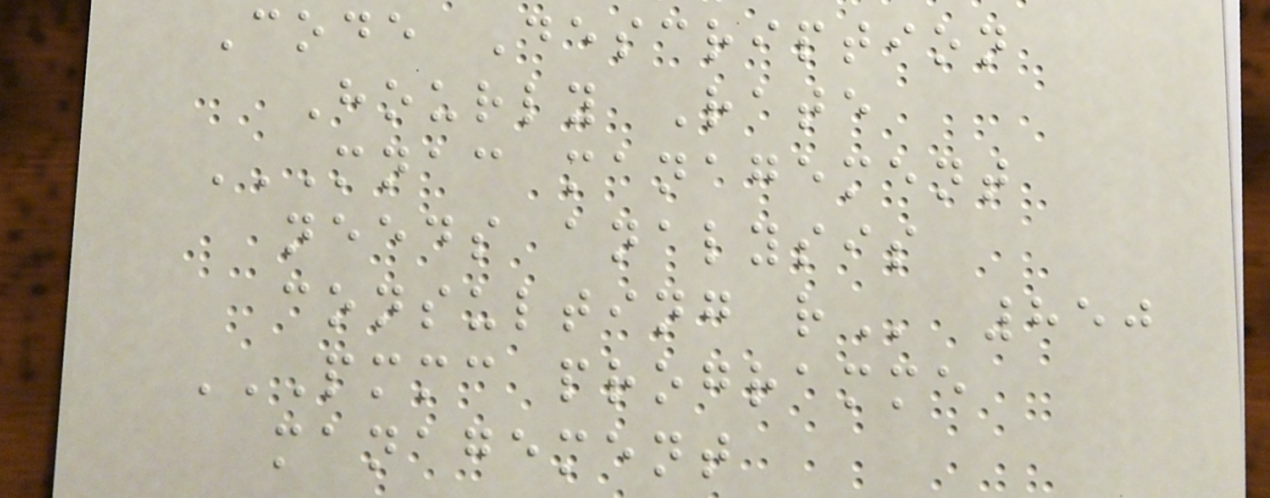Code Description
Hourly Rate
MNAC MANAGEMENT
NEEDS ANALYSIS
CONSULTING R 850
PMMC PROGRAMME
MANAGEMENT
